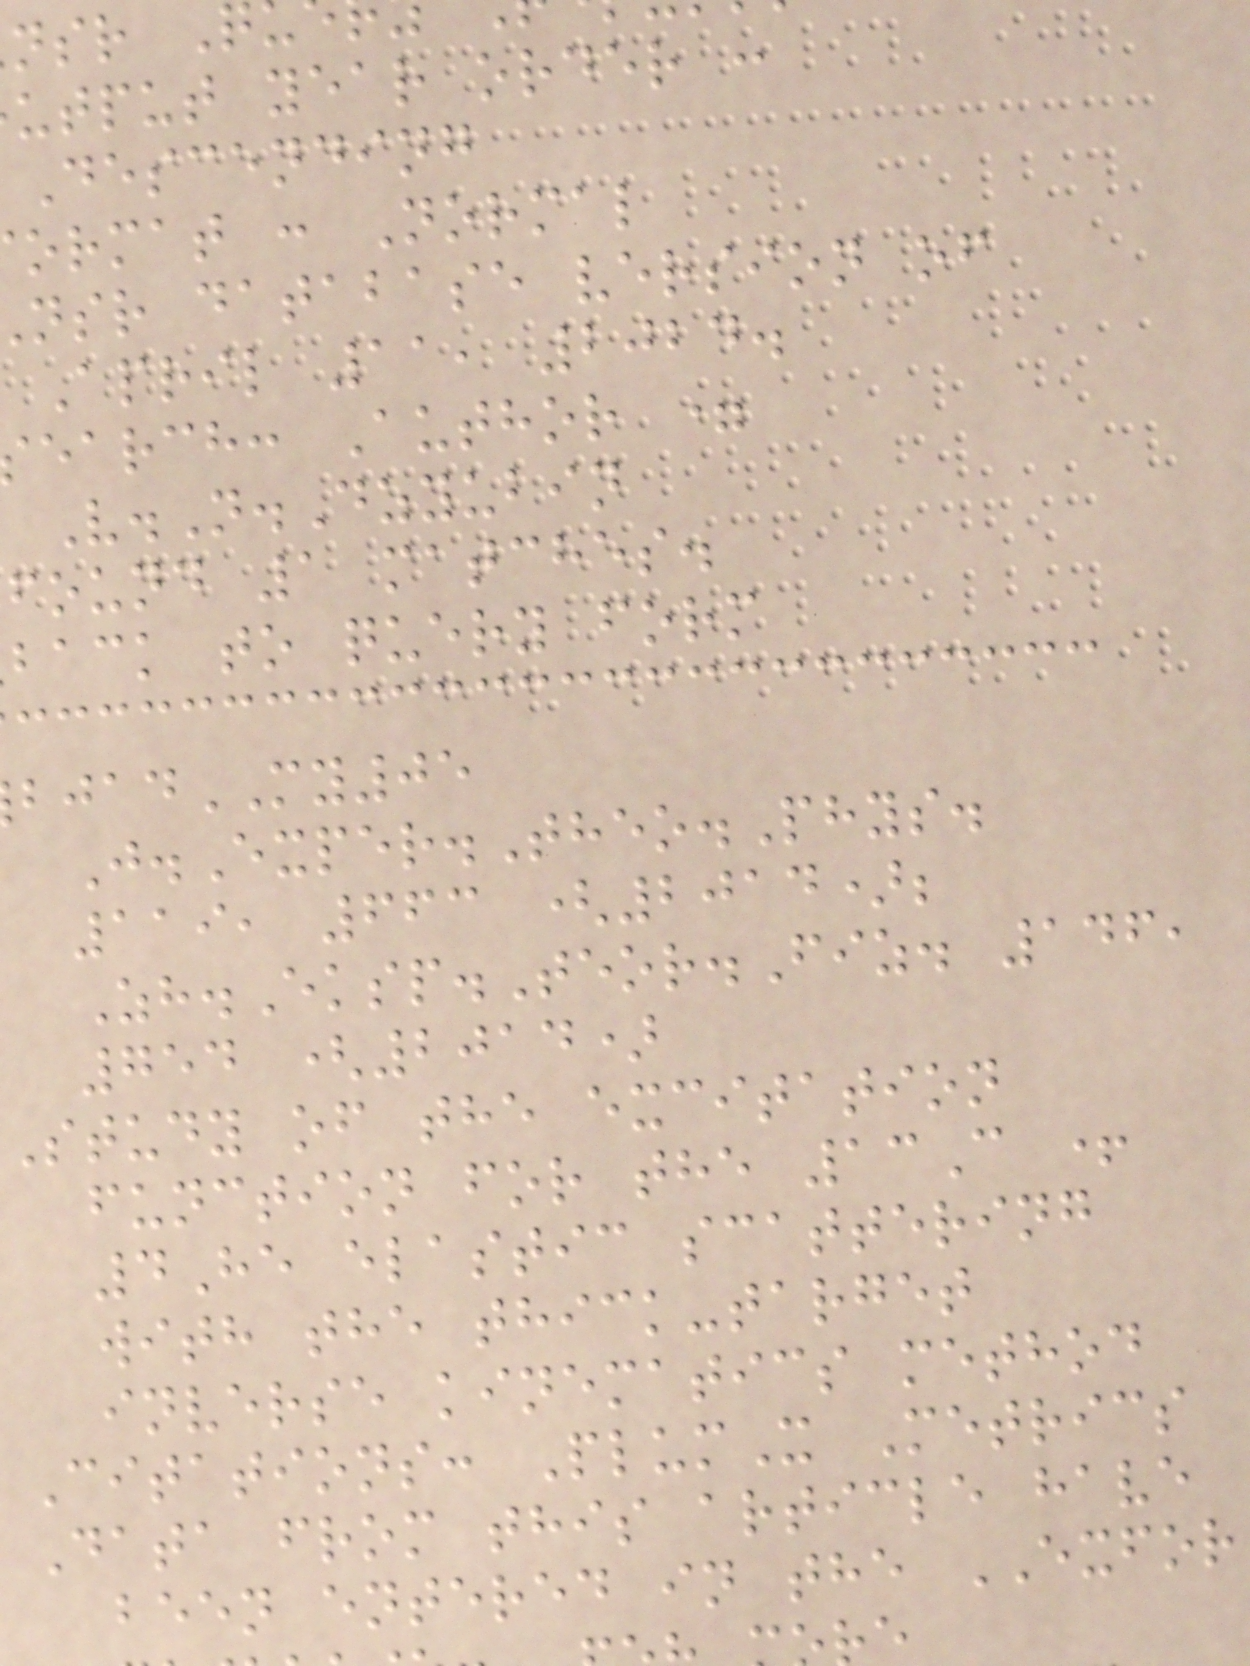nsr Q
utput year order :
Descending
ormat : Normal
nsr database version of
April 11, 2024.
earch: Author =
V.N.Dzyubin
found 1 matches.
back to query form
MY05
J.Exper.Theo.Phys.
119, 663 (2014);
Zh.Eksp.Teor.Fiz. 146,
754 (2014)
Study of the excitation
function for the 13C +
4He elastic scattering
with the thick-target
inverse kinematics method
Citations: PlumX Metrics
Data from this article have
been entered in the EXFOR
